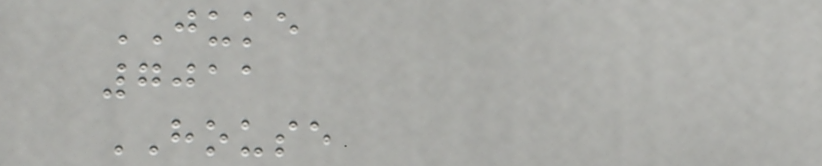JUKE
7011
HOUSE
